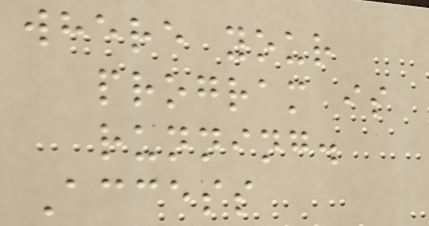where your
program is
running.
Access
